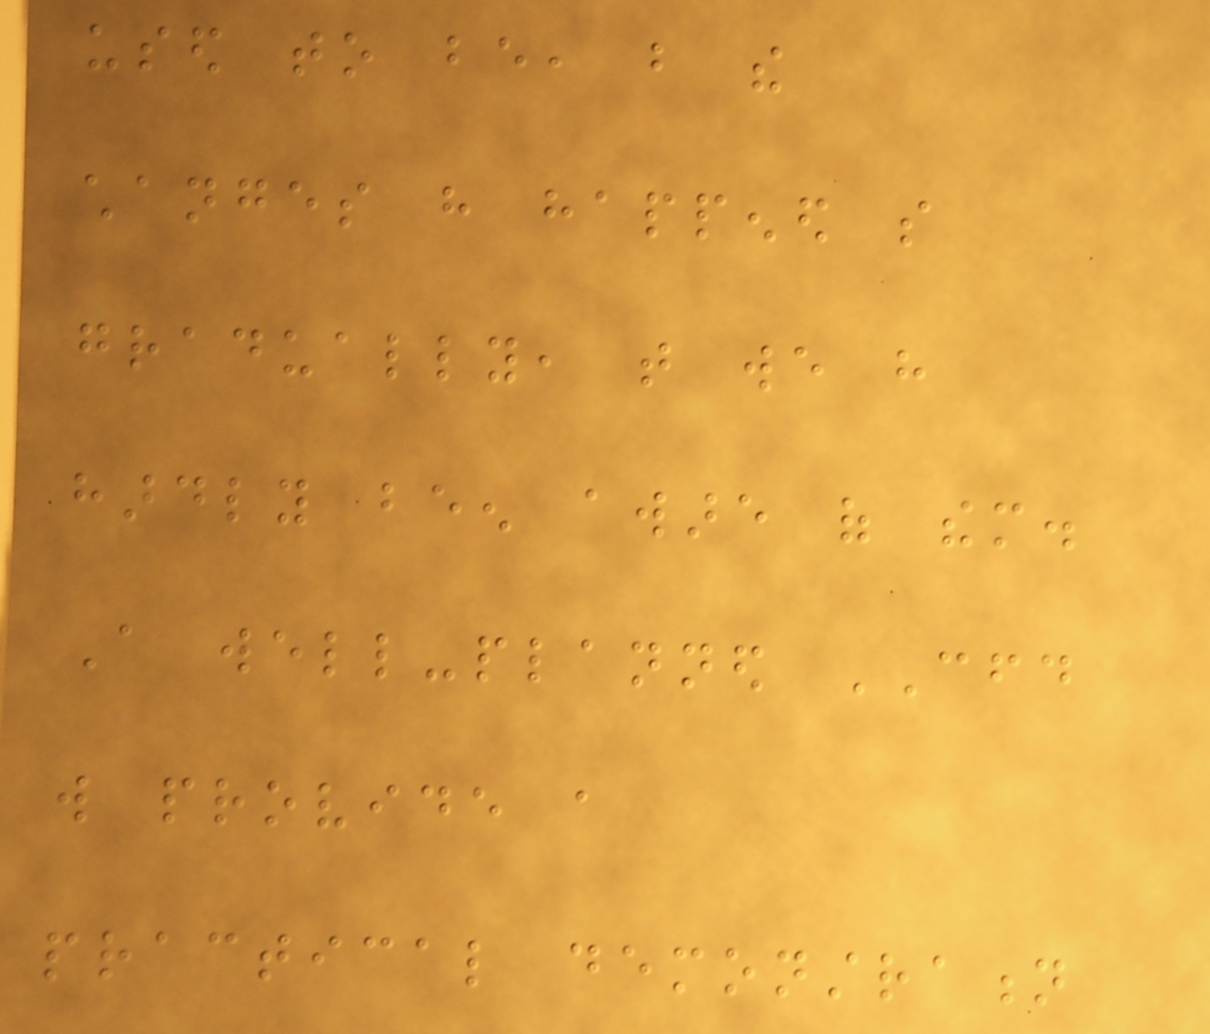used to be, but the
changes have happened so
gradually, that we have
hardly been aware of them.
A well-planned CFD
will provide a
practical demonstration
